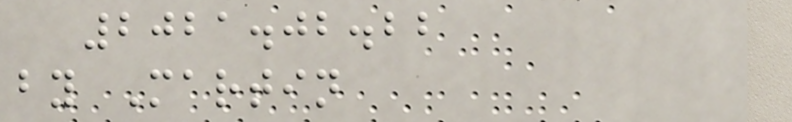2021.02.22
by Martin
